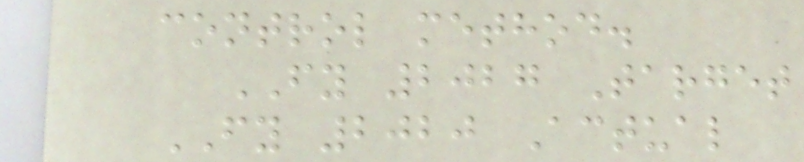control method.
FY 2027 Target
FY 2020 Actual
